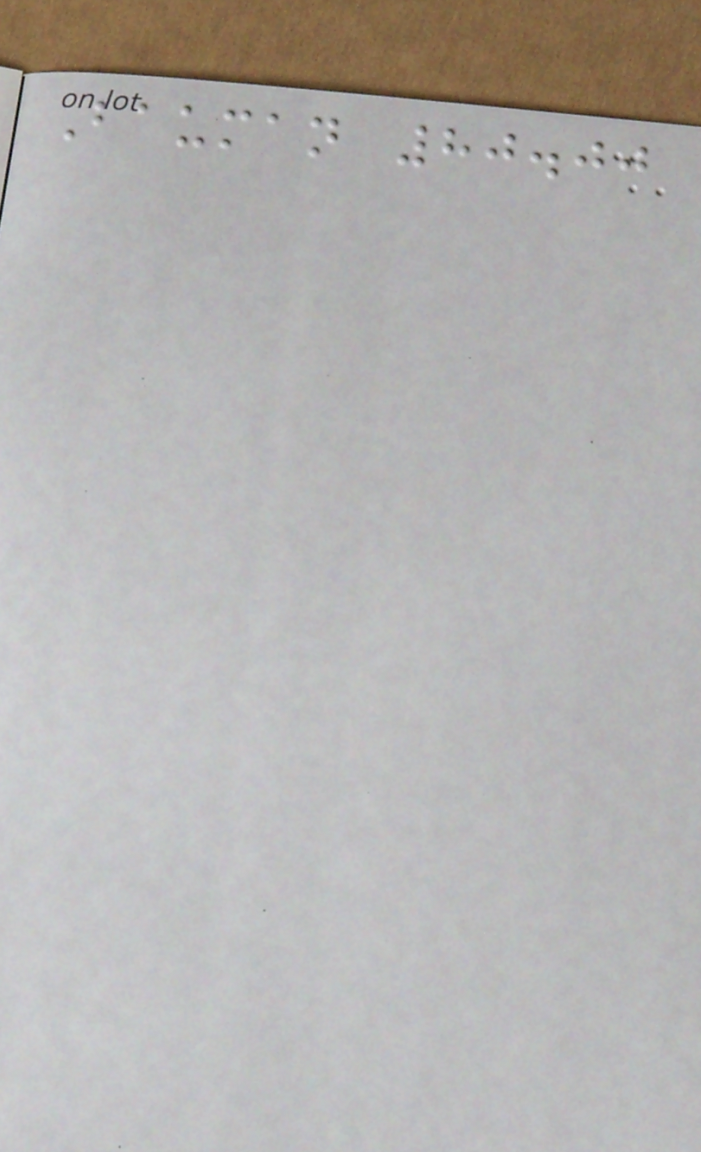Bauman 80.00
